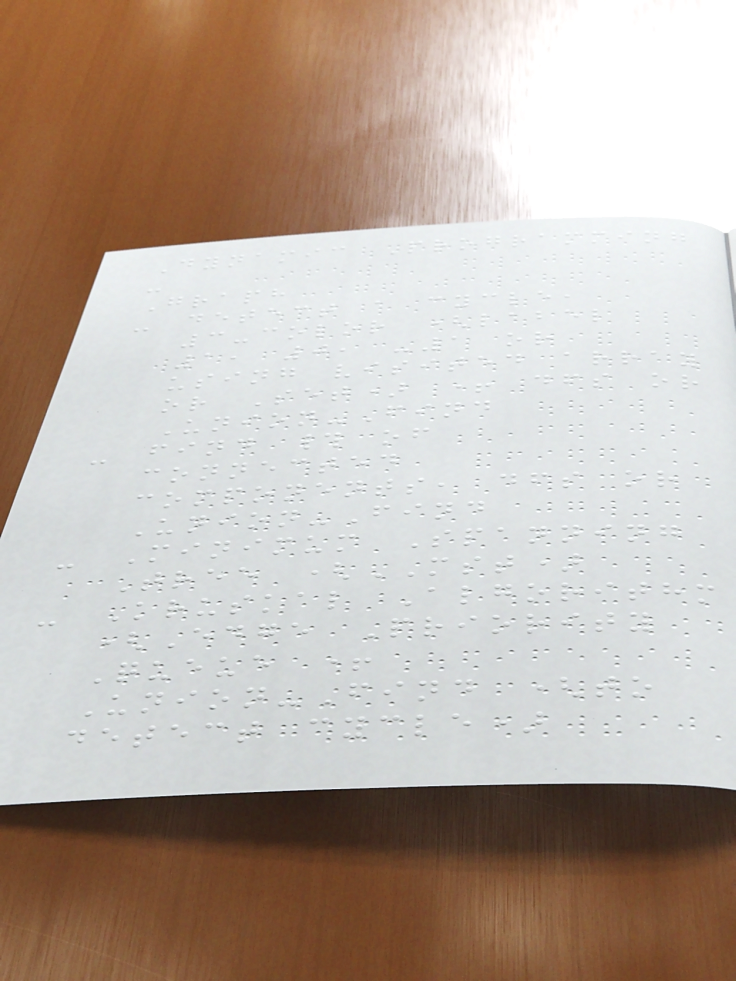Dynamic Programming
-
Graph
- detect a cycle,
3-color (label
1, 0, -1 or
using visited array
or Set) + dfs or
Union-Find
- find # of
connected
components, dfs or
Union-Find
- Minimum Spanning
Tree (MST)
- Kruskal Algorithm
(Edge Priority
Queue +
Union-Find (to
detect cycle)
